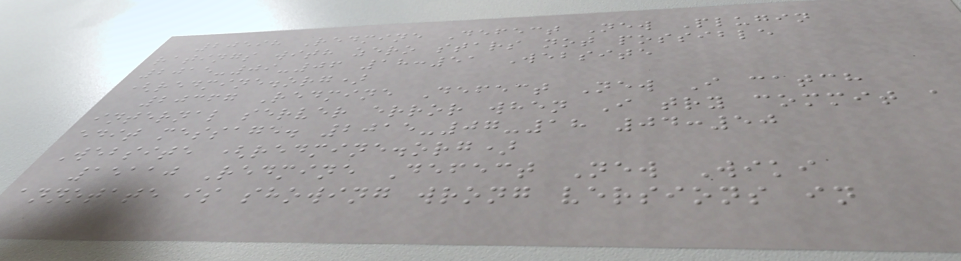20598 Redmine Defect New Plugin
ratings with zero stars not possible
2015-09-06 18:51 Website
(redmine.org)
20367 Redmine Defect New I catch
internal server error when I try commit a
edit message. 2015-07-18 04:50
Website (redmine.org)
15110 Redmine Defect New Wiki
annotate is showing wrong versions in
